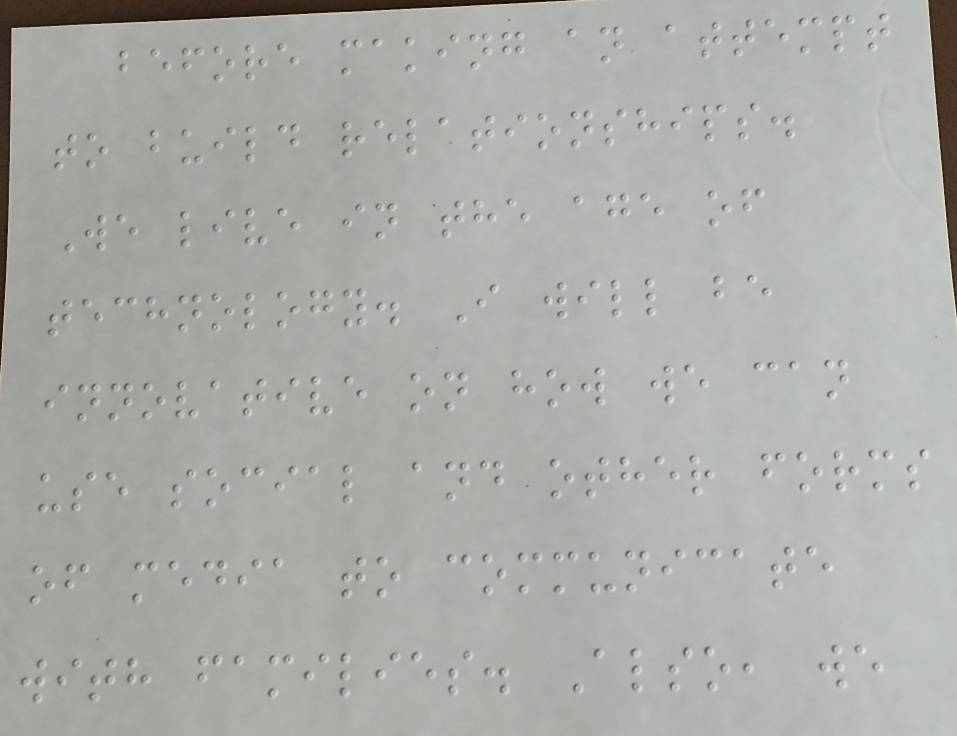before making an attempt
to build relationships.
We live in the age of
technology. I will be
innovative on how we can
use social and other forms
of media to communicate
with families. Also, we
